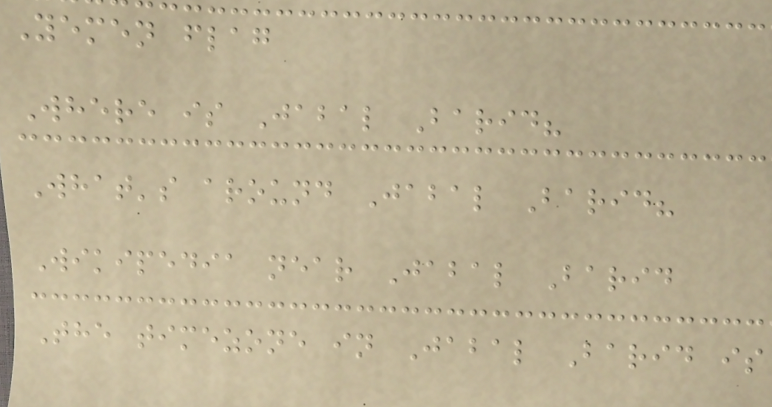Yemen flag
Where is Jabal Barid?
What's around Jabal Barid?
Wikipedia near Jabal Barid
The timezone in Jabal Barid is
